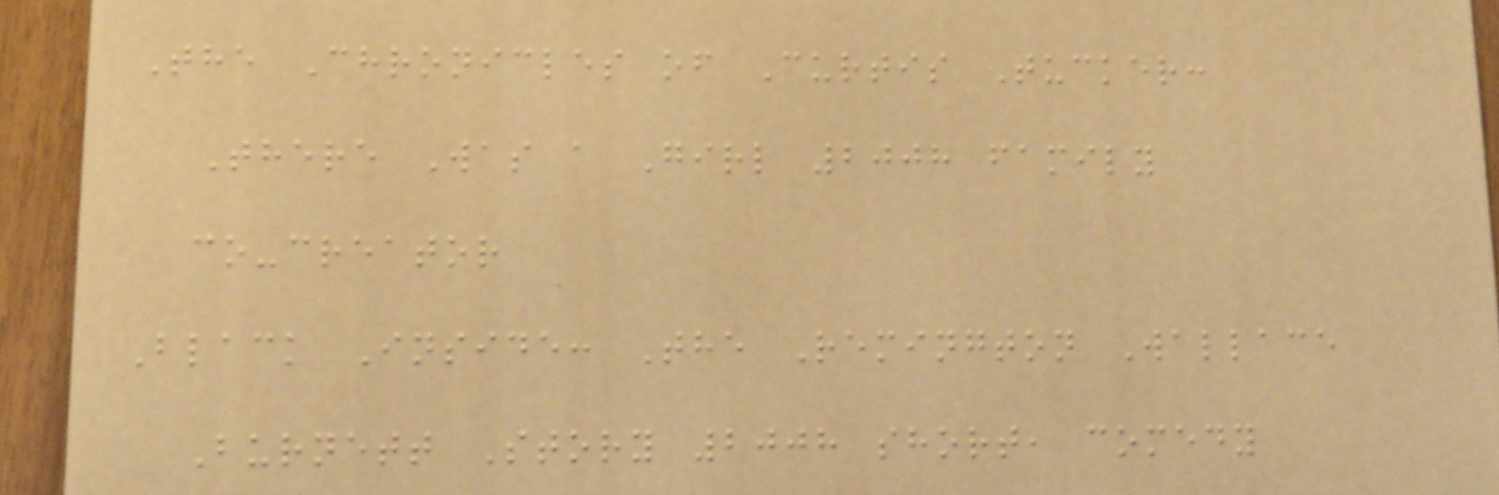The Chronicles of Curtis Tucker:
There Was a Girl 2008 family
co-creator
Black Inside: The Remington Wallace
Burnett Story 2008 short, comedy
